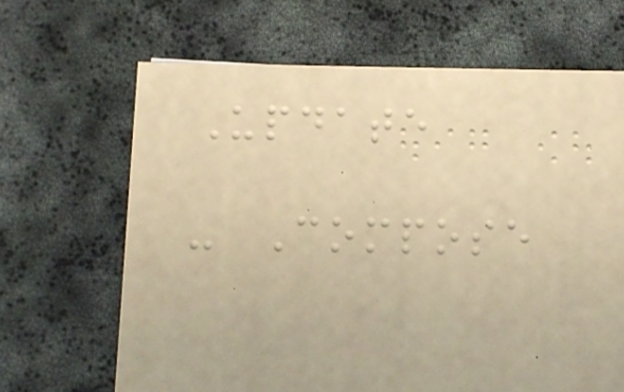Update
- Compose
